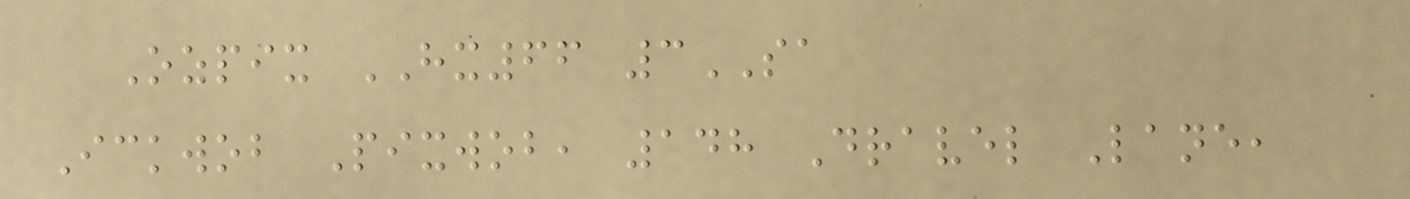Ozpix HX66 3SA
Ickwob Pixwob, 148 Dravel Lane,
